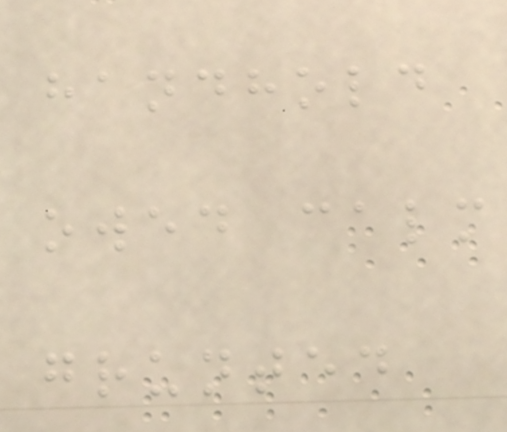handhold
owed calm
grunted
